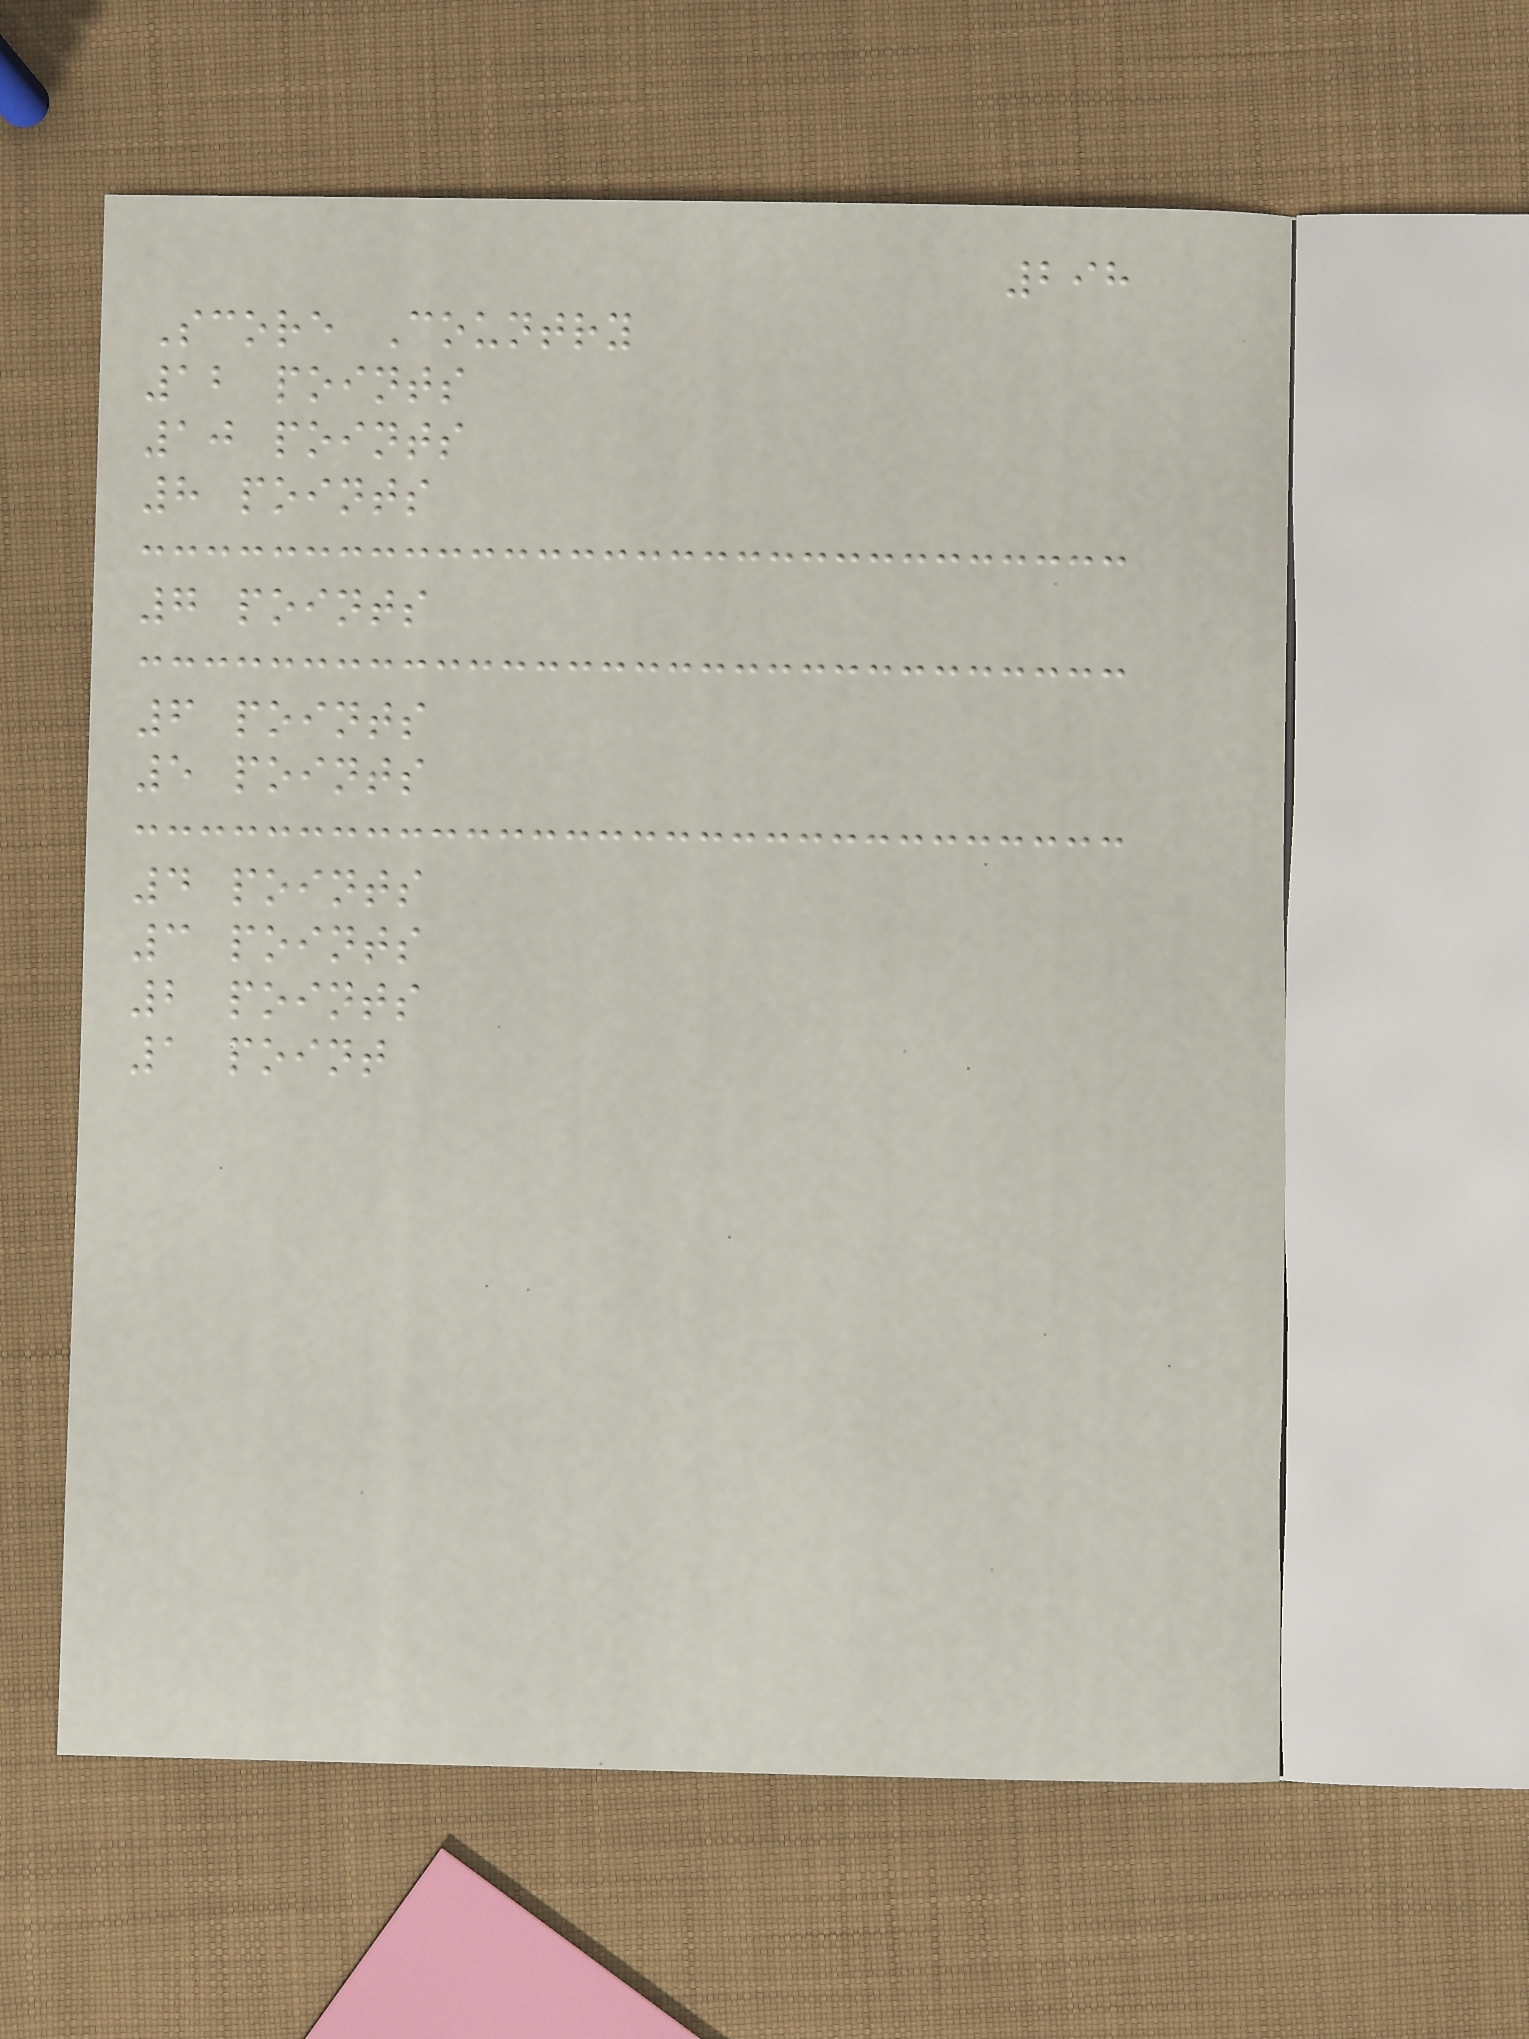298
Score Country
12 points
10 points
8 points
7 points
6 points
5 points
4 points
3 points
2 points
1 point
